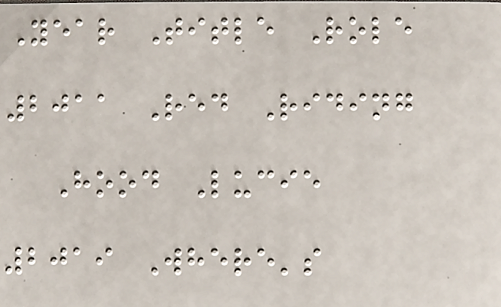Year Title Role
2011 Red Riding
Hood Lucie
2019 Where's
